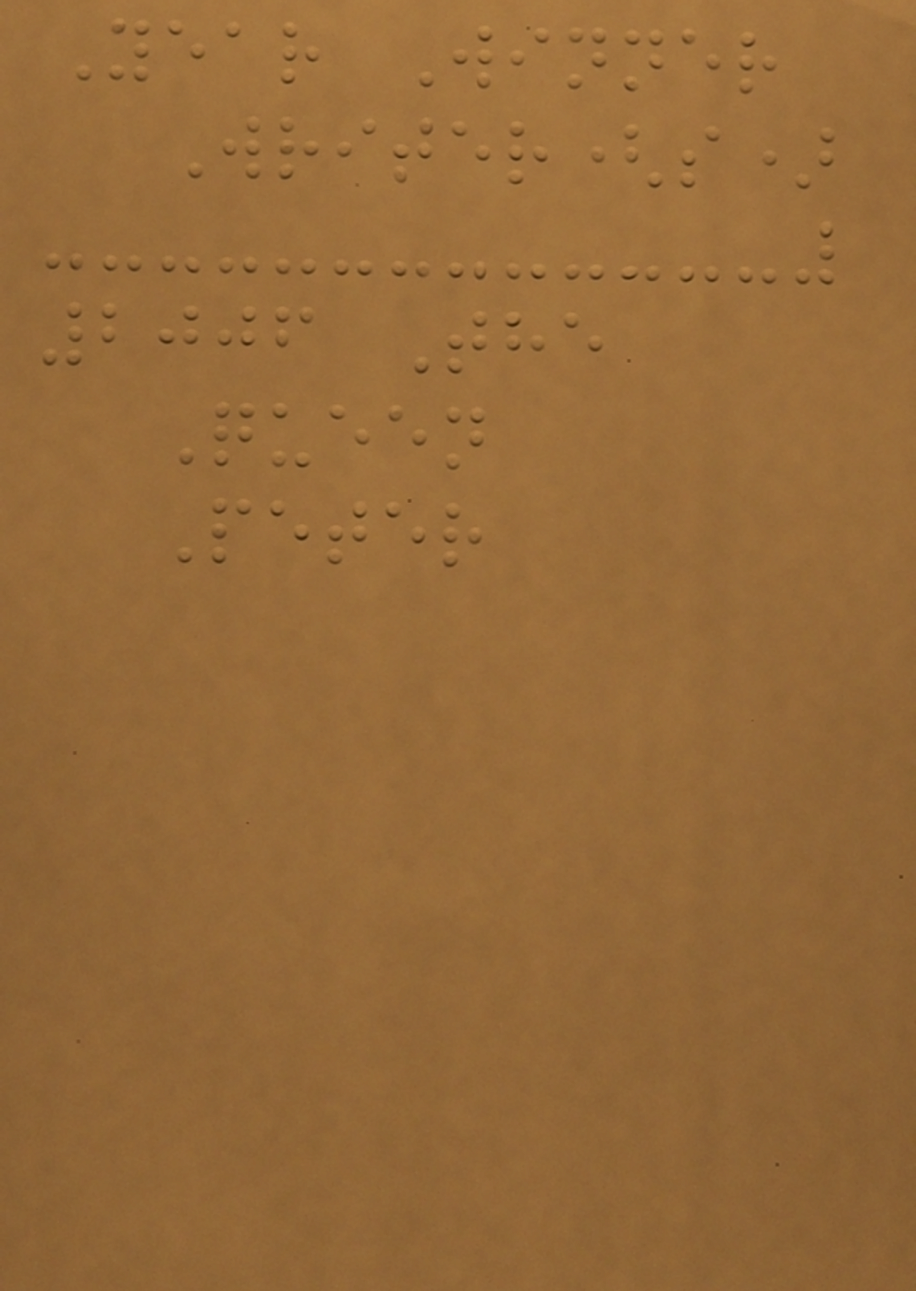Year Winner
Writer(s)
2006 The
Queen
Peter
